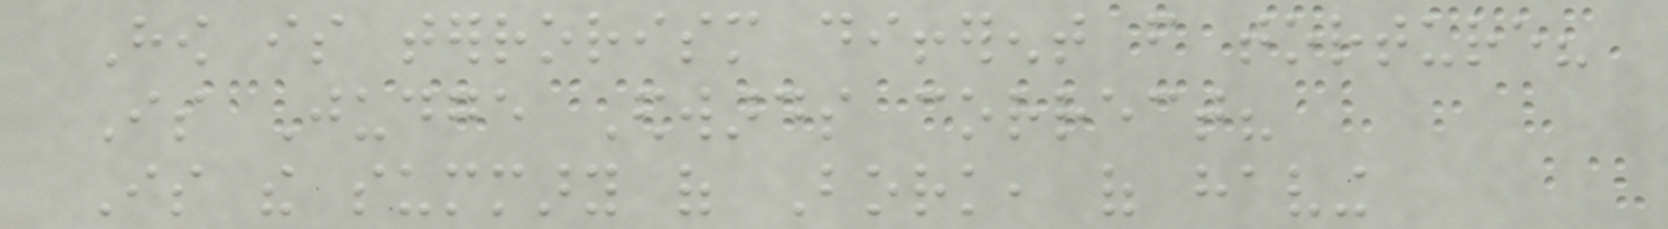How is terrorism different from torture?
Is Judge Edwards correct?
Is the summary of Bork, of having
